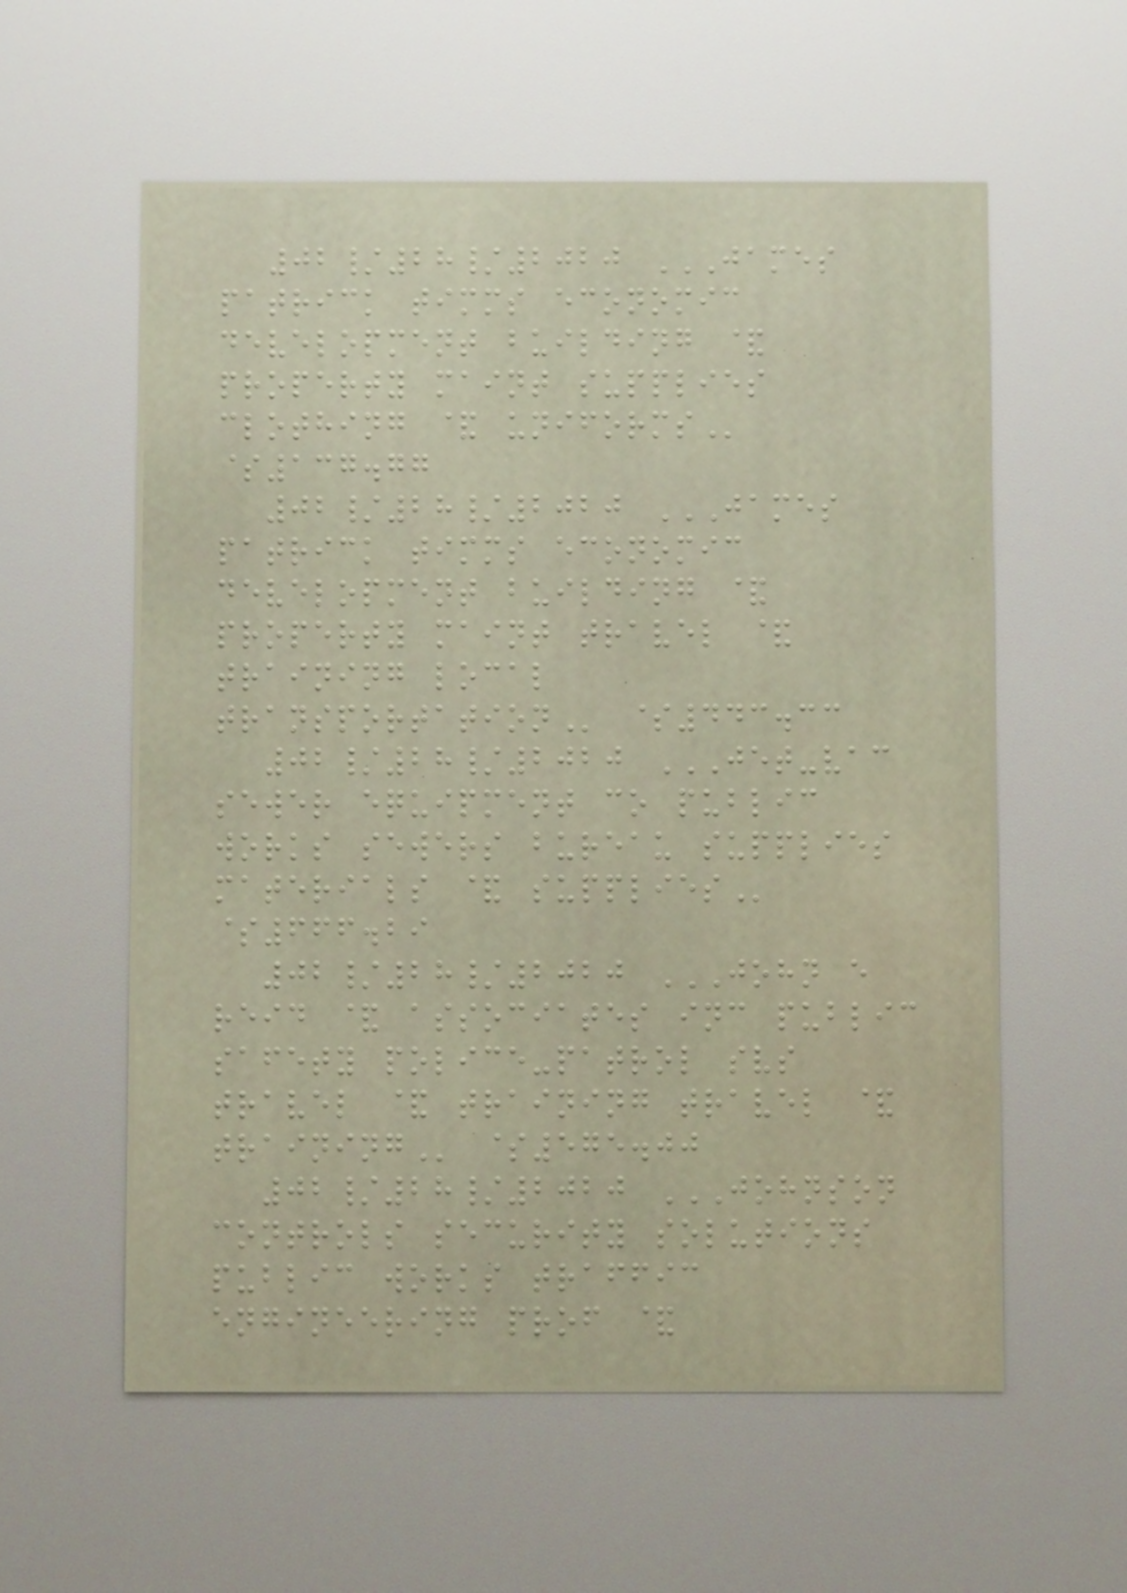02/28/2020 JAMES
PATRICK TIMMS ECONOMIC
DEVELOPMENT BUILDING &
PROPERTY MAINT SUPPLIES
CLOTHING & UNIFORMS
$137.77
02/28/2020 JAMES
PATRICK TIMMS ECONOMIC
DEVELOPMENT BUILDING &
PROPERTY MAINT TRAVEL &
TRAINING LOCAL
TRANSPORTATION $443.33
02/28/2020 JET-VAC
SEWER EQUIPMENT CO PUBLIC
WORKS SEWERS BUREAU SUPPLIES
MATERIALS & SUPPLIES
$666.29
02/28/2020 JOHN E
REID & ASSOCIATES INC PUBLIC
SAFETY POLICE-PATROL SVS
TRAVEL & TRAINING TRAVEL &
TRAINING $575.00
02/28/2020 JOHNSON
CONTROLS SECURITY SOLUTIONS
PUBLIC WORKS TRAFFIC
ENGINEERING PROF &
